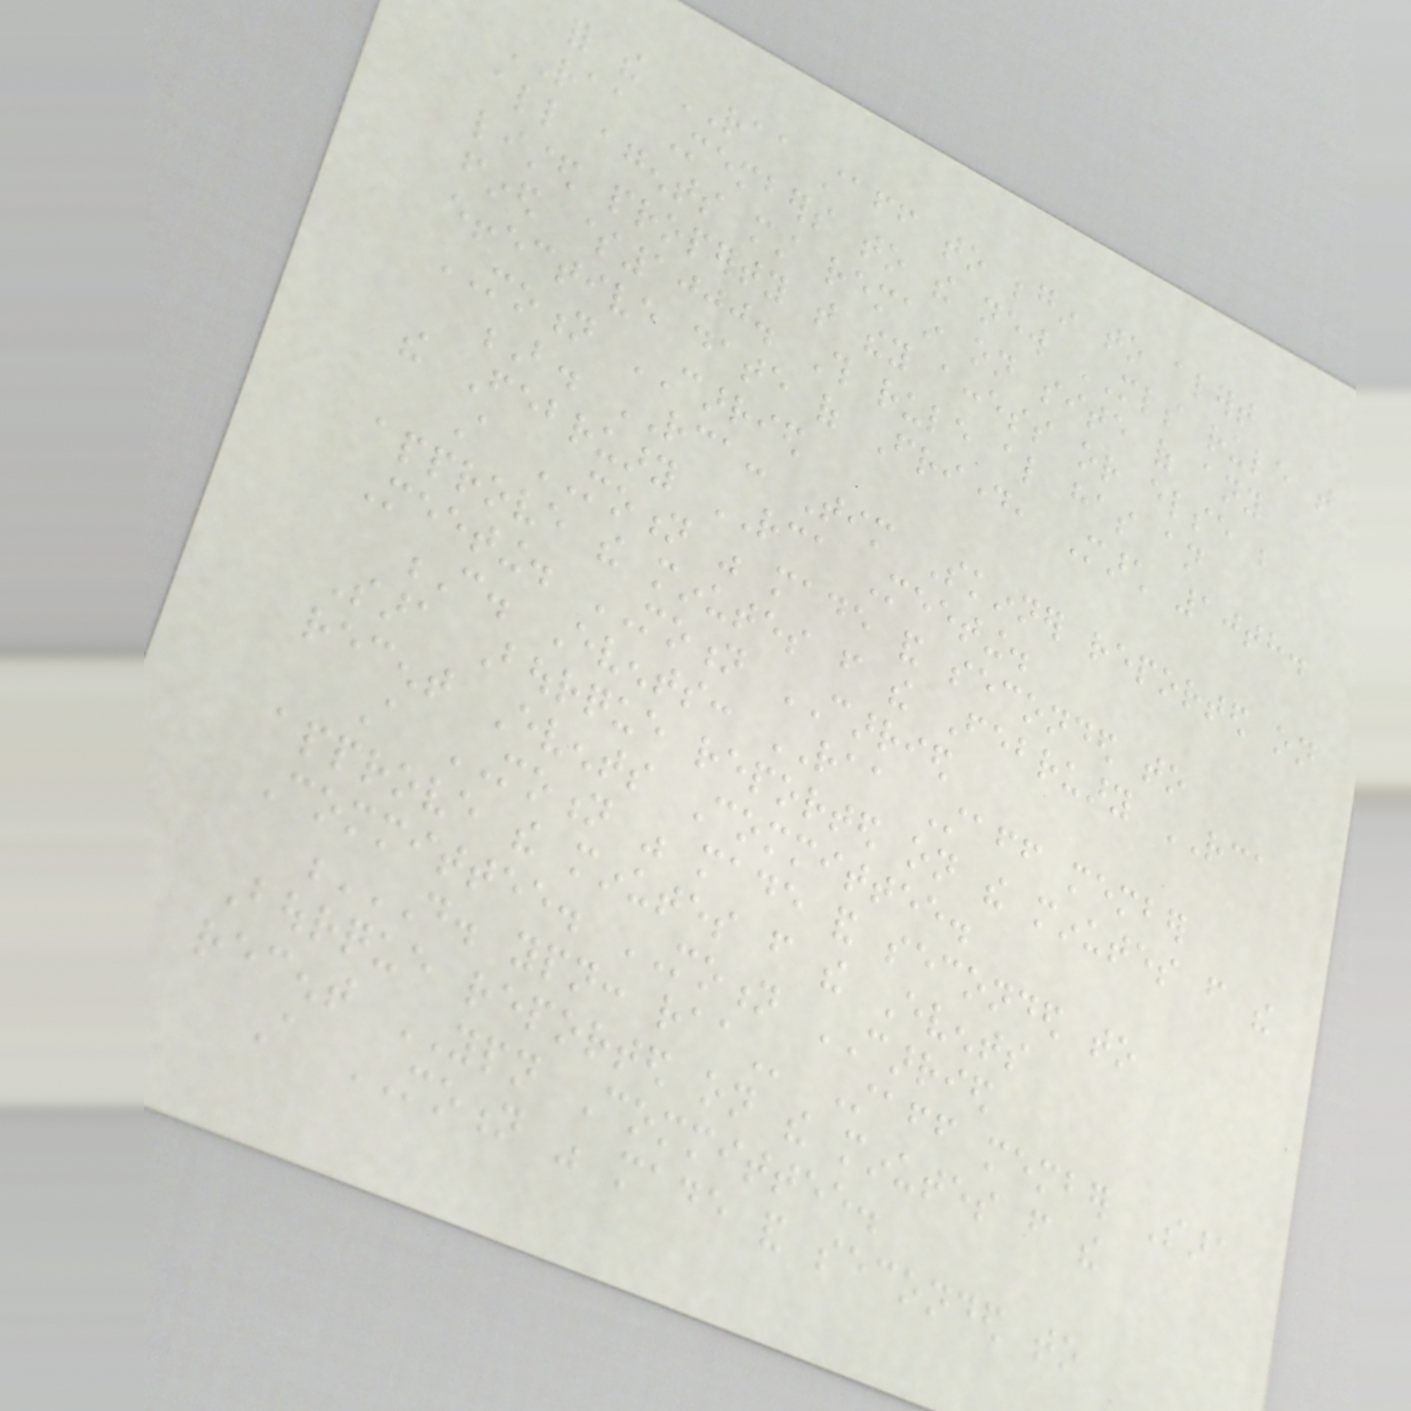for the RAA staff to begin to alert
RAA Members to the new MLS rule that
all agents must remain on site of any
listed property that they access or else be
fined $1000. This rule also has an
effective date of Friday, March 10th.
MOTION CARRIED
B. RCA: Tim Skinner reported on
the February RCA Meeting.
A MOTION was made and seconded to
approve the minutes from the February RCA
Meeting. MOTION CARRIED
C. Events: RAA Staff member
Sara Bourque reported on the minutes from the
recent Events Committee.
A MOTION was made and seconded to
approve the minutes from the Events
Committee. MOTION CARRIED
D. YPN: RAA Staff member Sara
Bourque reported on the minutes from the
recent YPN Committee.
A MOTION was made and seconded to
